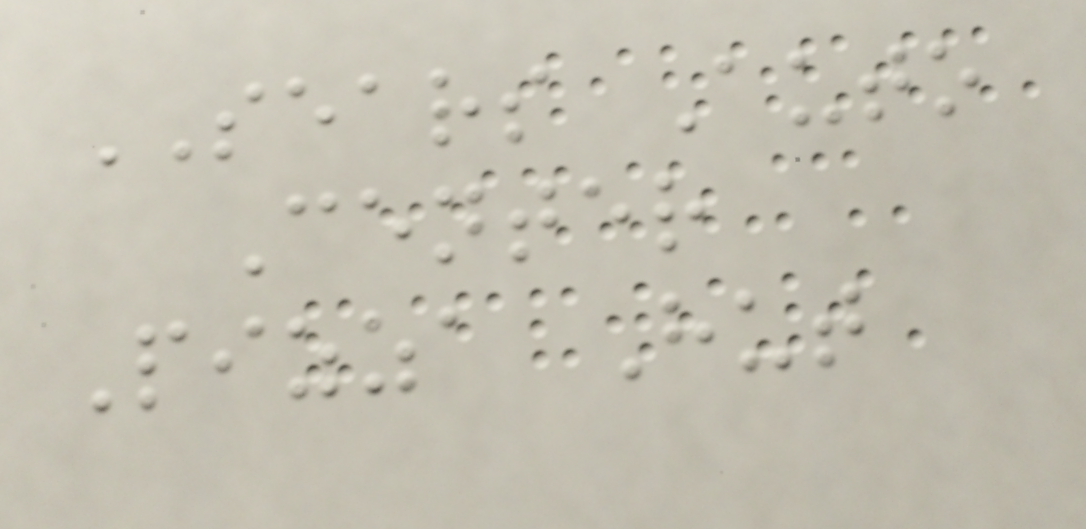SEARS Auto
Center
Pizza Hut
